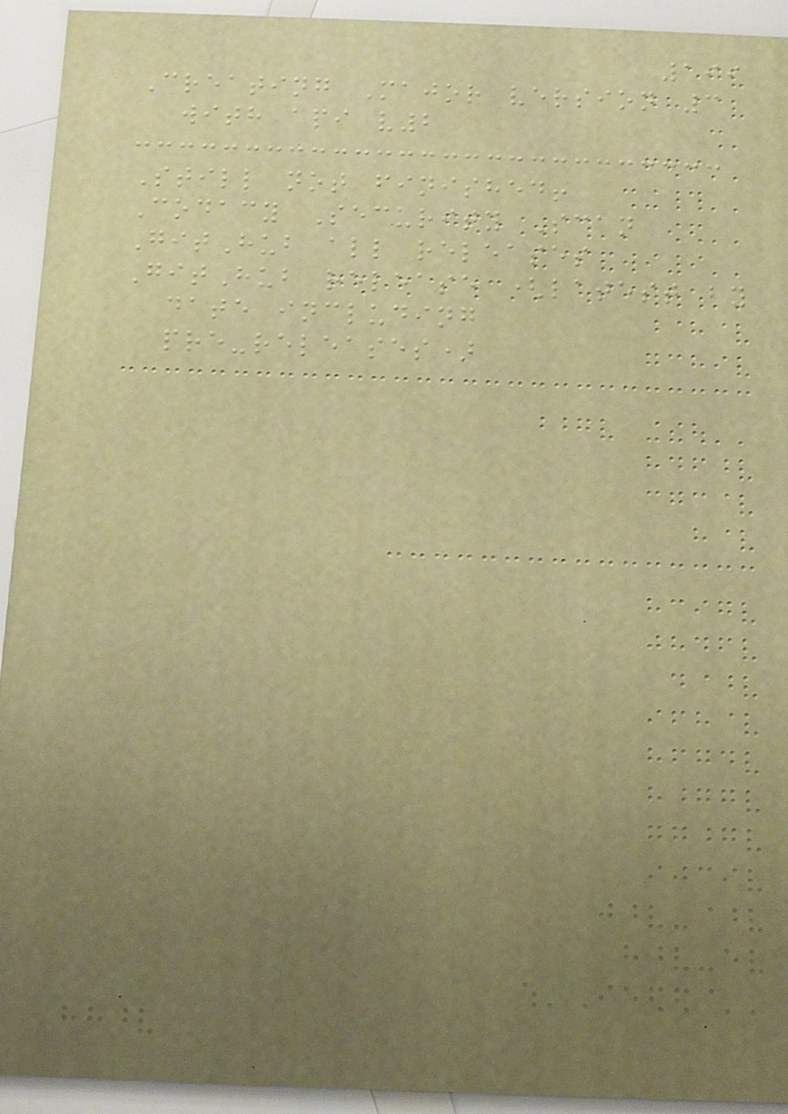199
Creating Major version 3
with api v2
Still not finished!
Codacy Security Scan
GitHub all releases
GitHub release (latest by
date including
pre-releases)
